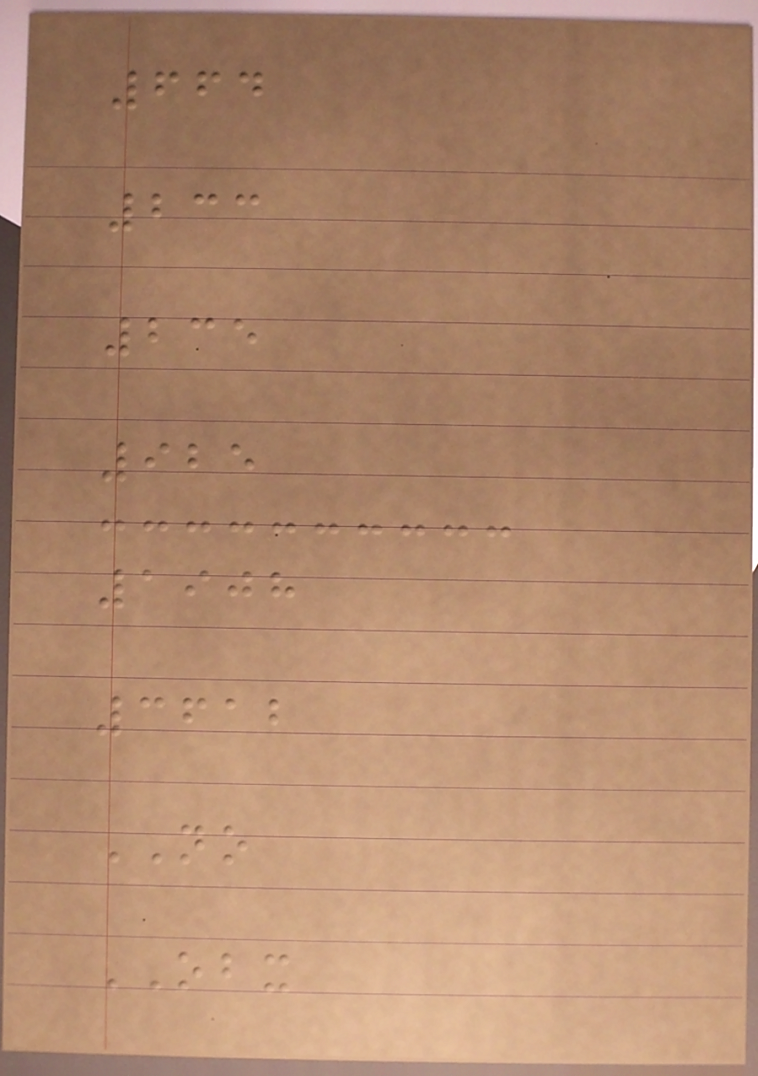664
233
235
925
1908
3612
NO
OBX
